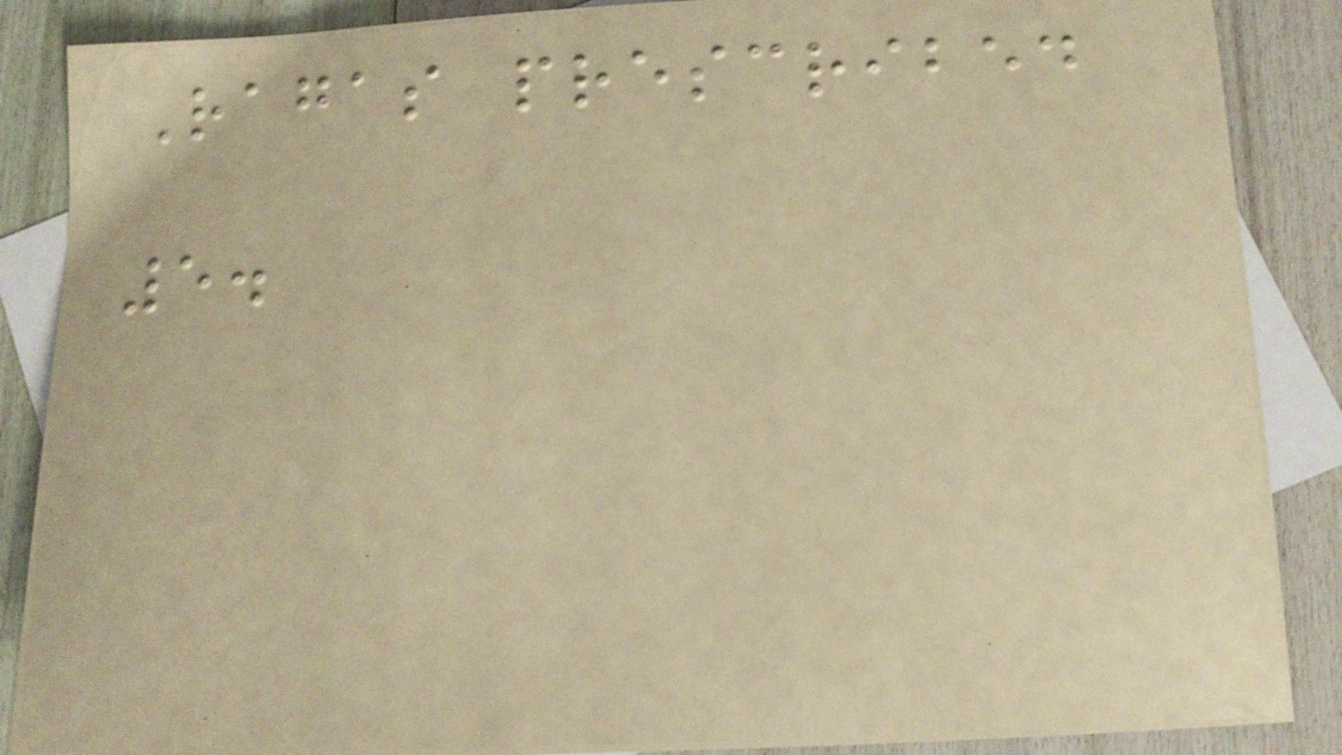Ragas prescribed
5.
